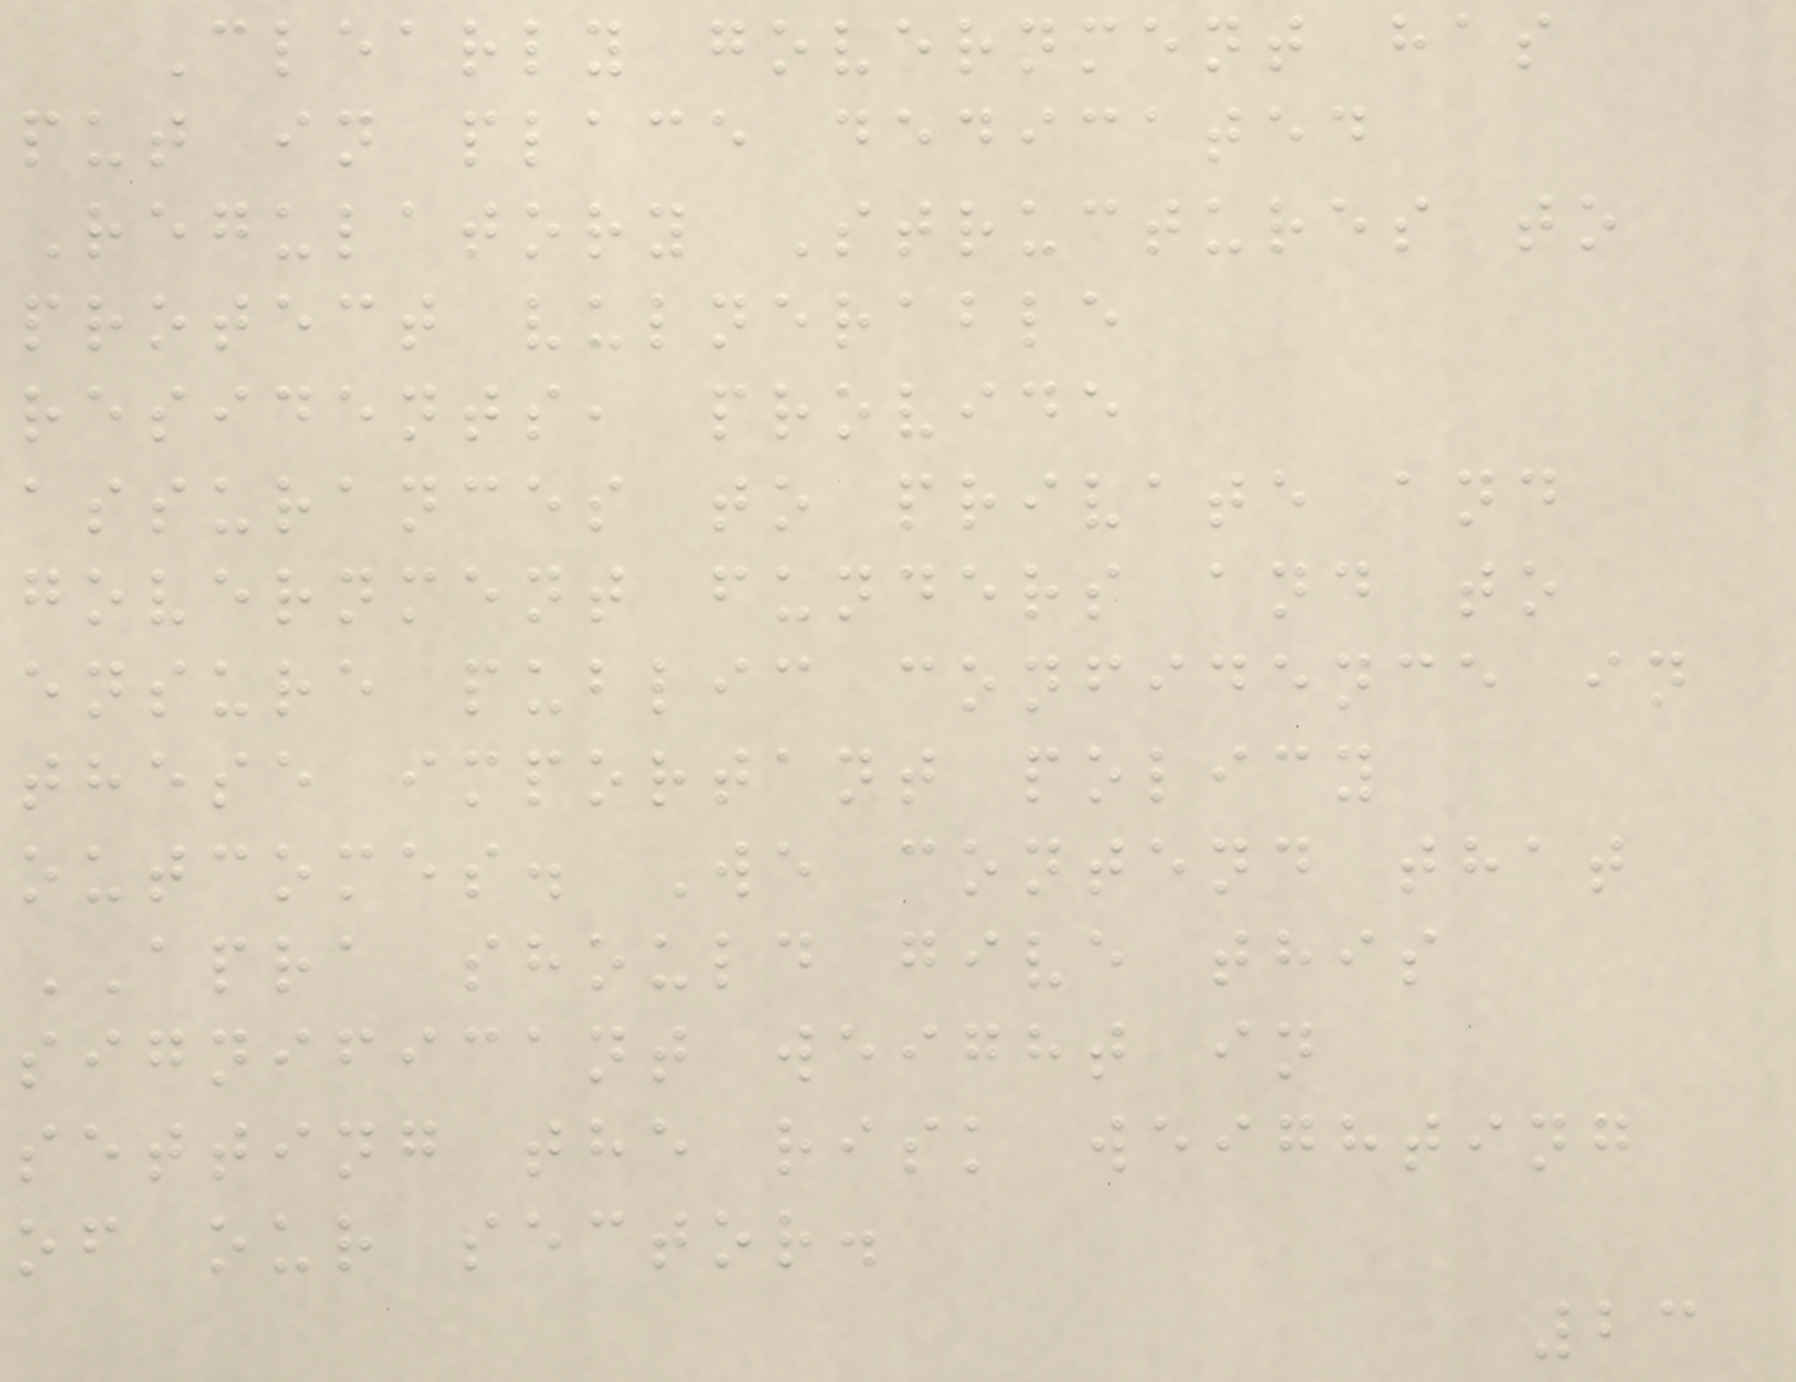Clearly government has
put in place dedicated
Regulatory Structures to
protect vulnerable
residents, provide
assurances to private and
government funders and to
ensure public confidence in
these important policy
outcomes. We contend that
APRA should give this
significant weight in
setting the risk weighting
of our sector.
23
